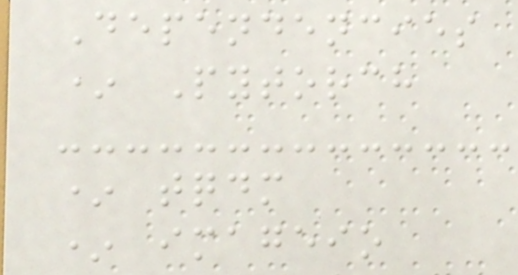Dependencies
* Pytorch
* tqdm
* imageio
